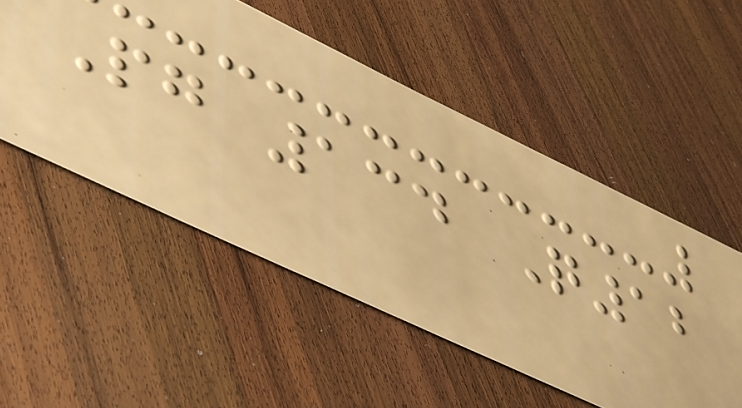Pg 134 Q12
